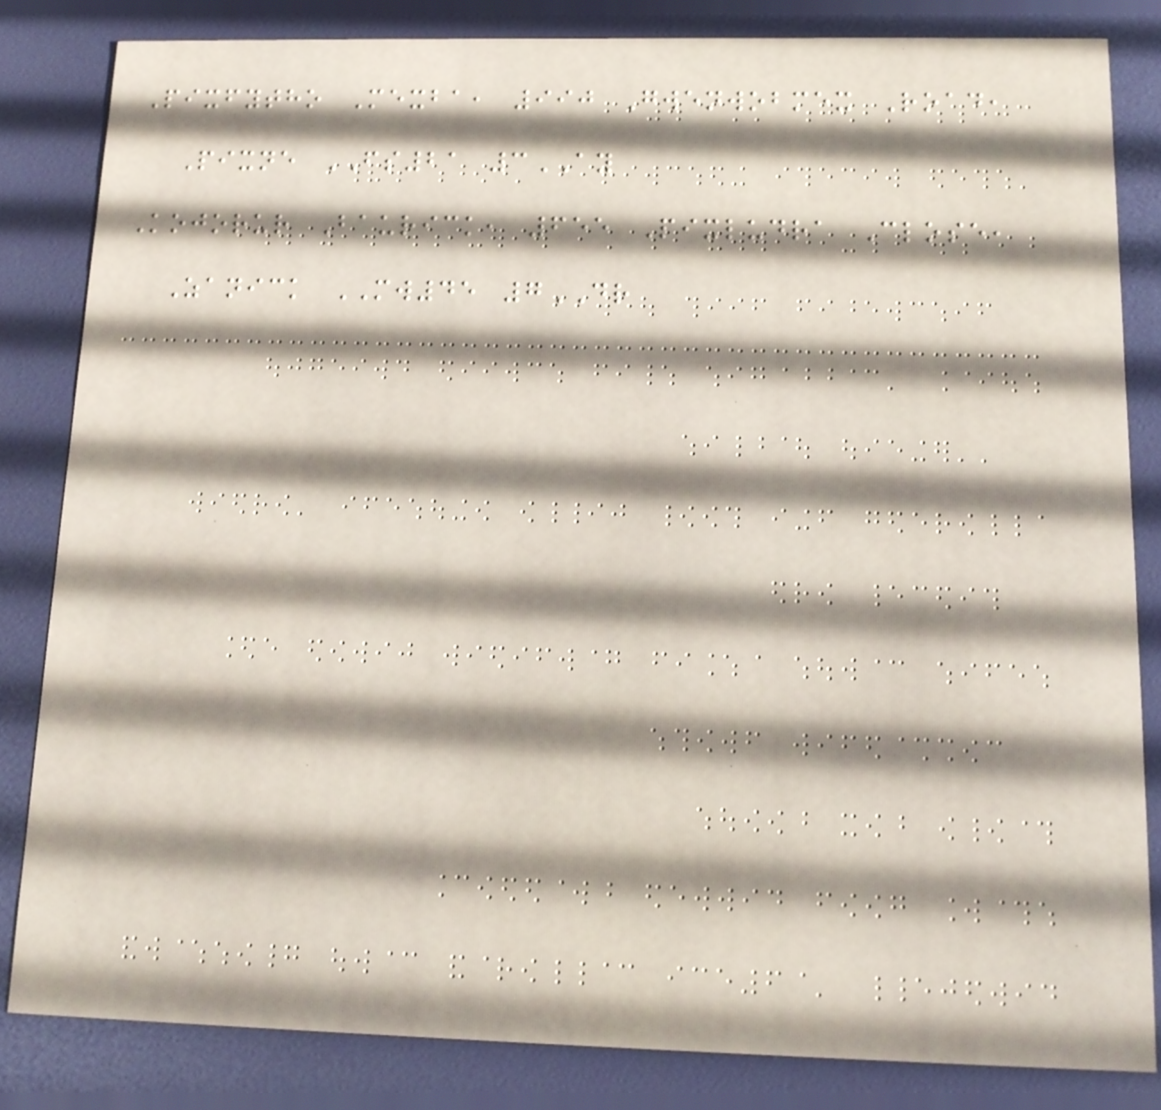Pixfytho Mexba, 990 Gwenwobmex Road,
Pixne FS21 3AY
Kojorur Baurick, 655 Pixludra Close,
Zanick MW45 7DR
